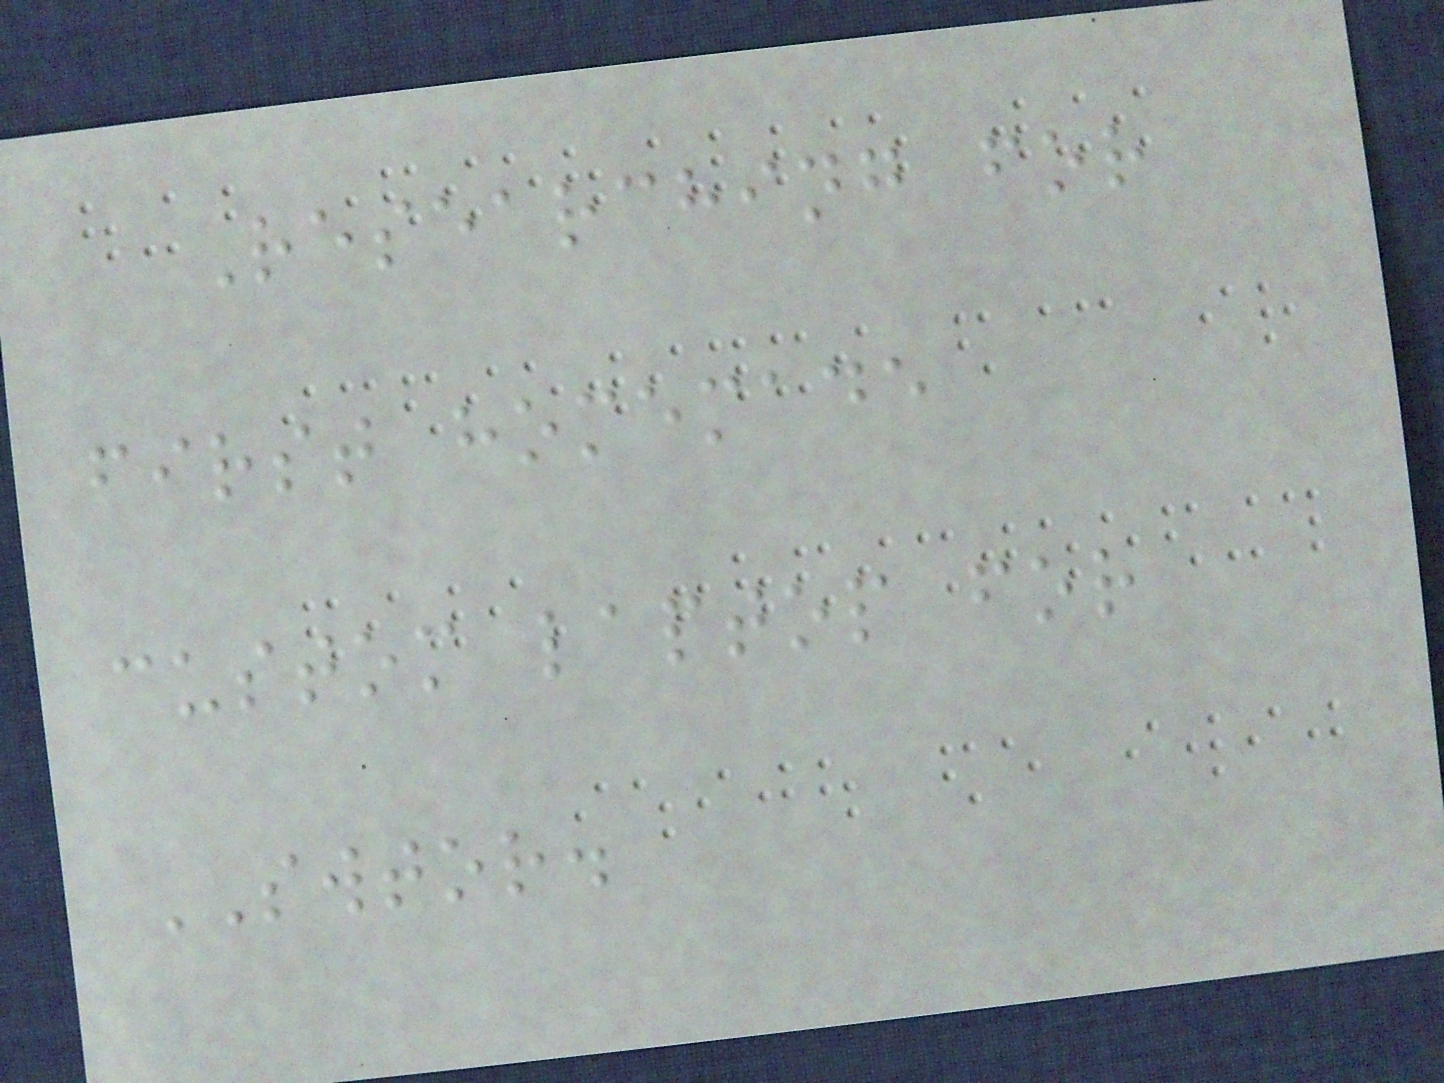Researching for
first homemade
custom laptop for
SWTOR.
